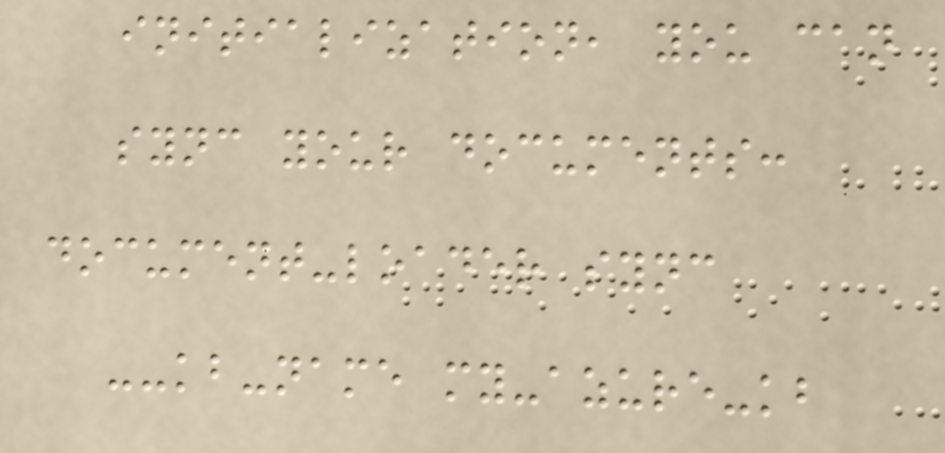initialization, you can
sync your documents:
document-loader sync
--kb-name my-azure-kb
